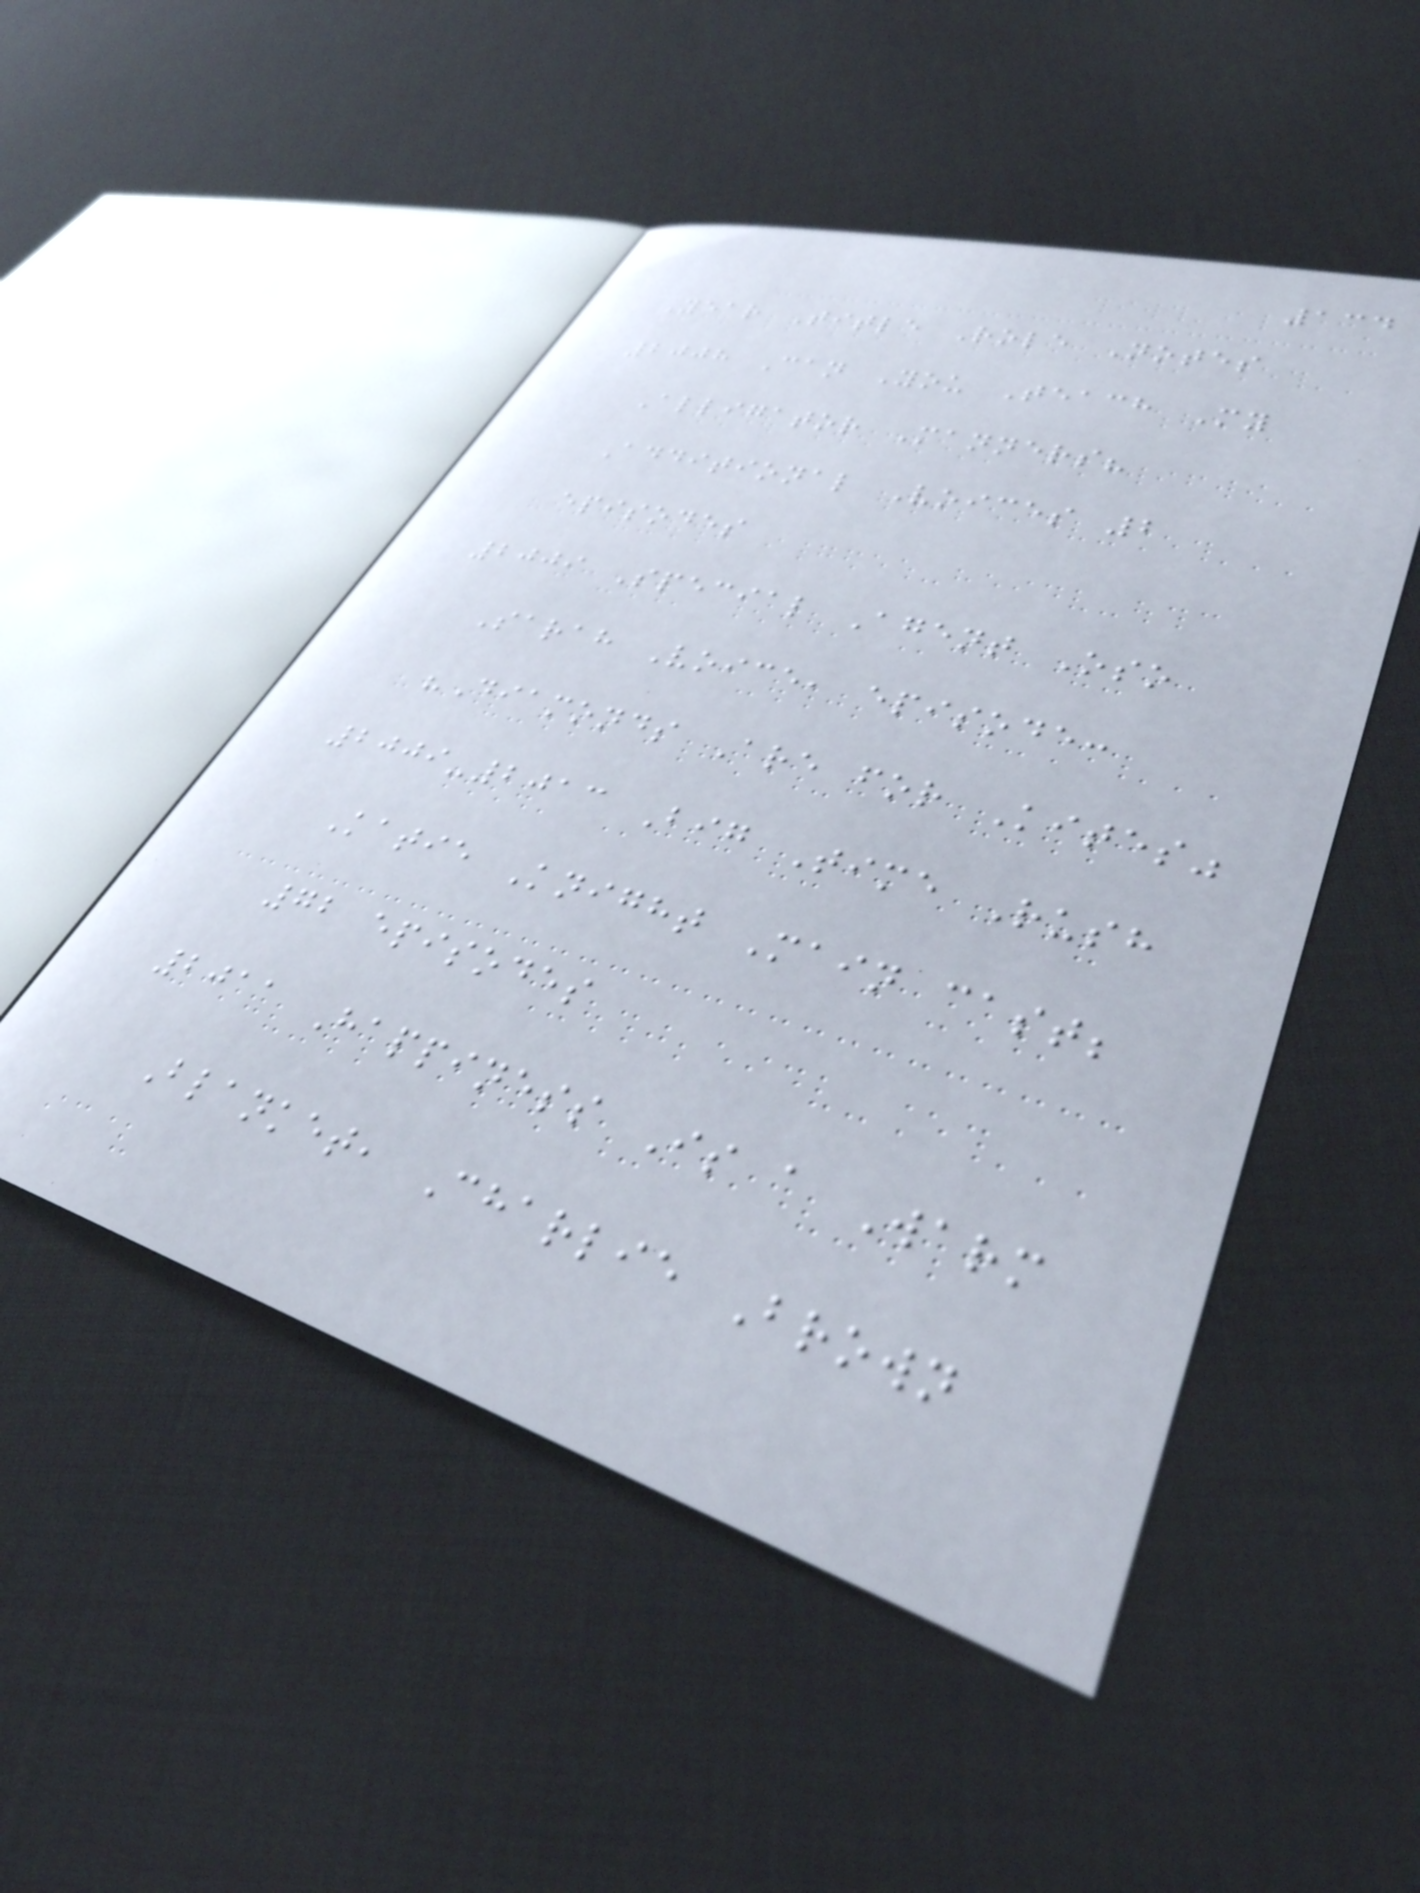134
Year Title Role Notes
2008 Can You Teach My
Alligator Manners?
Additional Voices 2
episodes
2009 Special Agent Oso
Sarah Voice, episode:
"Diamonds Are for Kites"
2009-2013 Big Time Rush
Katie Knight Main cast;
72 episodes
2011 Happiness Is a Warm
Blanket, Charlie Brown
